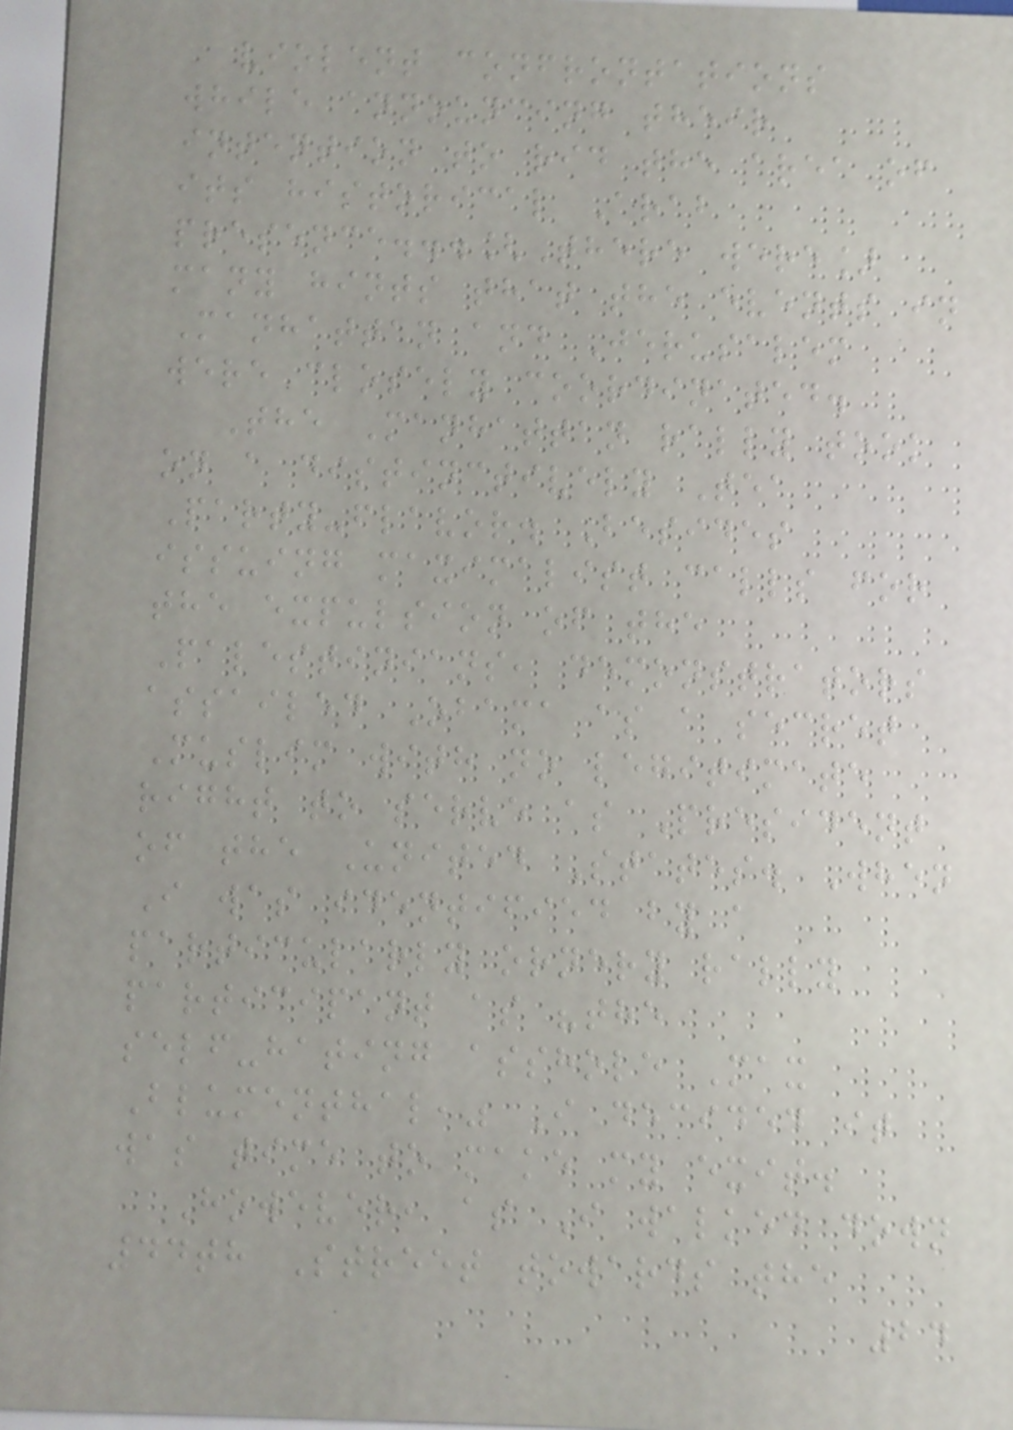violent confrontations
while announcing their
intention to rid the area of
its historical Arab
presence...[There were]
many hints that the events in
Manhattan and Jerusalem
were closely coordinated.
The Manhattan rally took
on a distinctively Tea
Party-flavor. Besides
issuing maximalist calls for
the expulsion of the
Palestinians, demonstrators
assailed Obama as a secret
Muslim with no legitimate
right to serve as President
of the United States. When
I was identified by a
particularly ornery rally
participant as "the
self-hating asshole Max
Blumenthal," I decided it
was time to make my exit.
However, as I walked down
44th Street towards the
24
